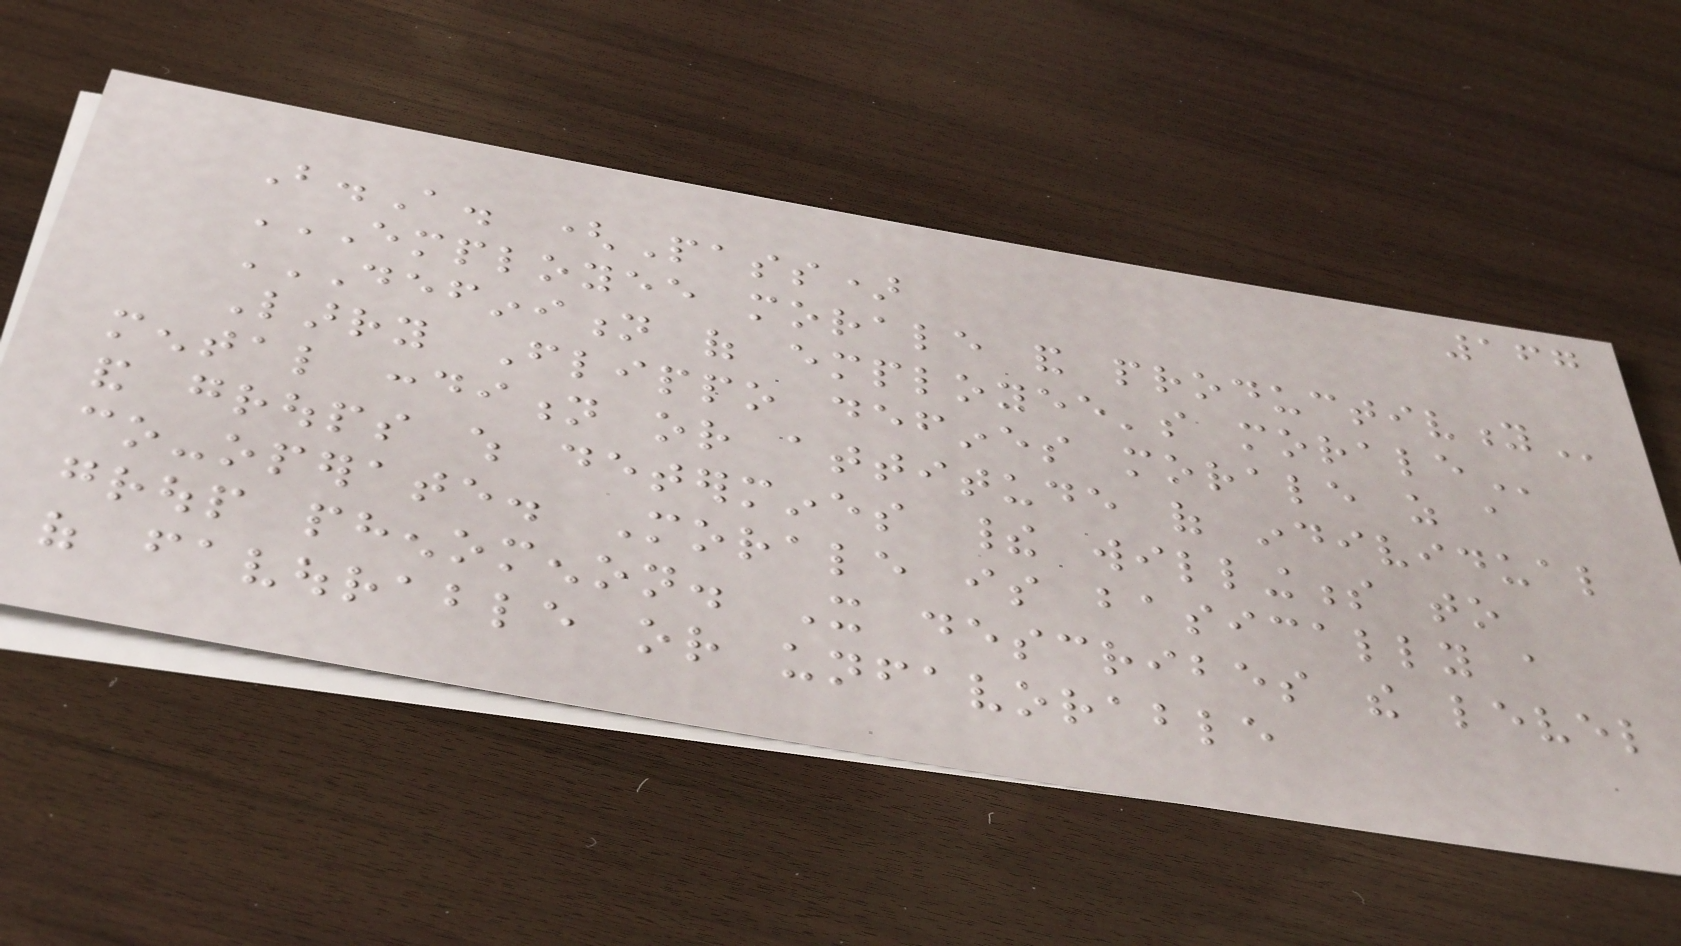167
B.A. (Pass)
EMPLOYEE MORALE AND PRODUCTIVITY
DEFINITION OF EMPLOYEE'S MORALE
Larry Flippo defines morale as a
mental condition or attitude of individual
and groups which determines their willingness to
co-operate. Morale is basically a
group phenomenon. It describes the level
of favourable or unfavorable
